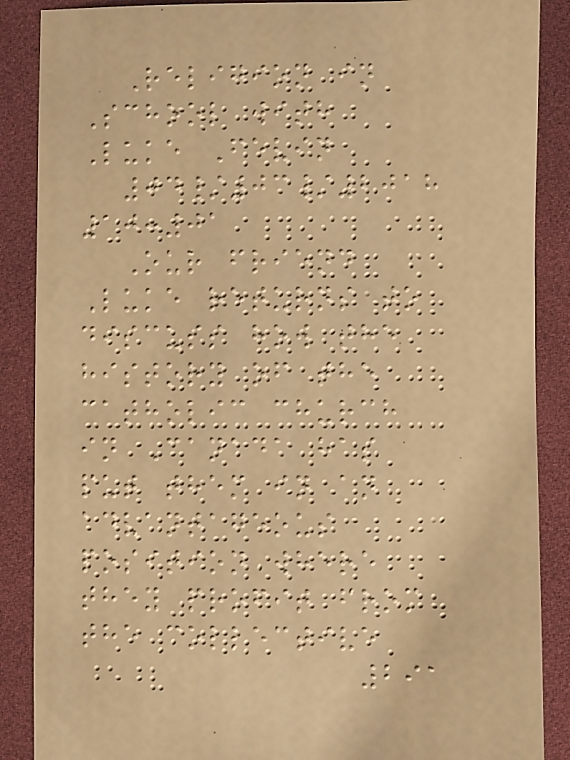Religion in
School with
Luke Fevin
04/03/2018
10:01
Our friend
Luke returns to
discuss how the
history of the
catholic church
in Canada has
put them in an
advantageous
position where
they profit from
the collective
291
